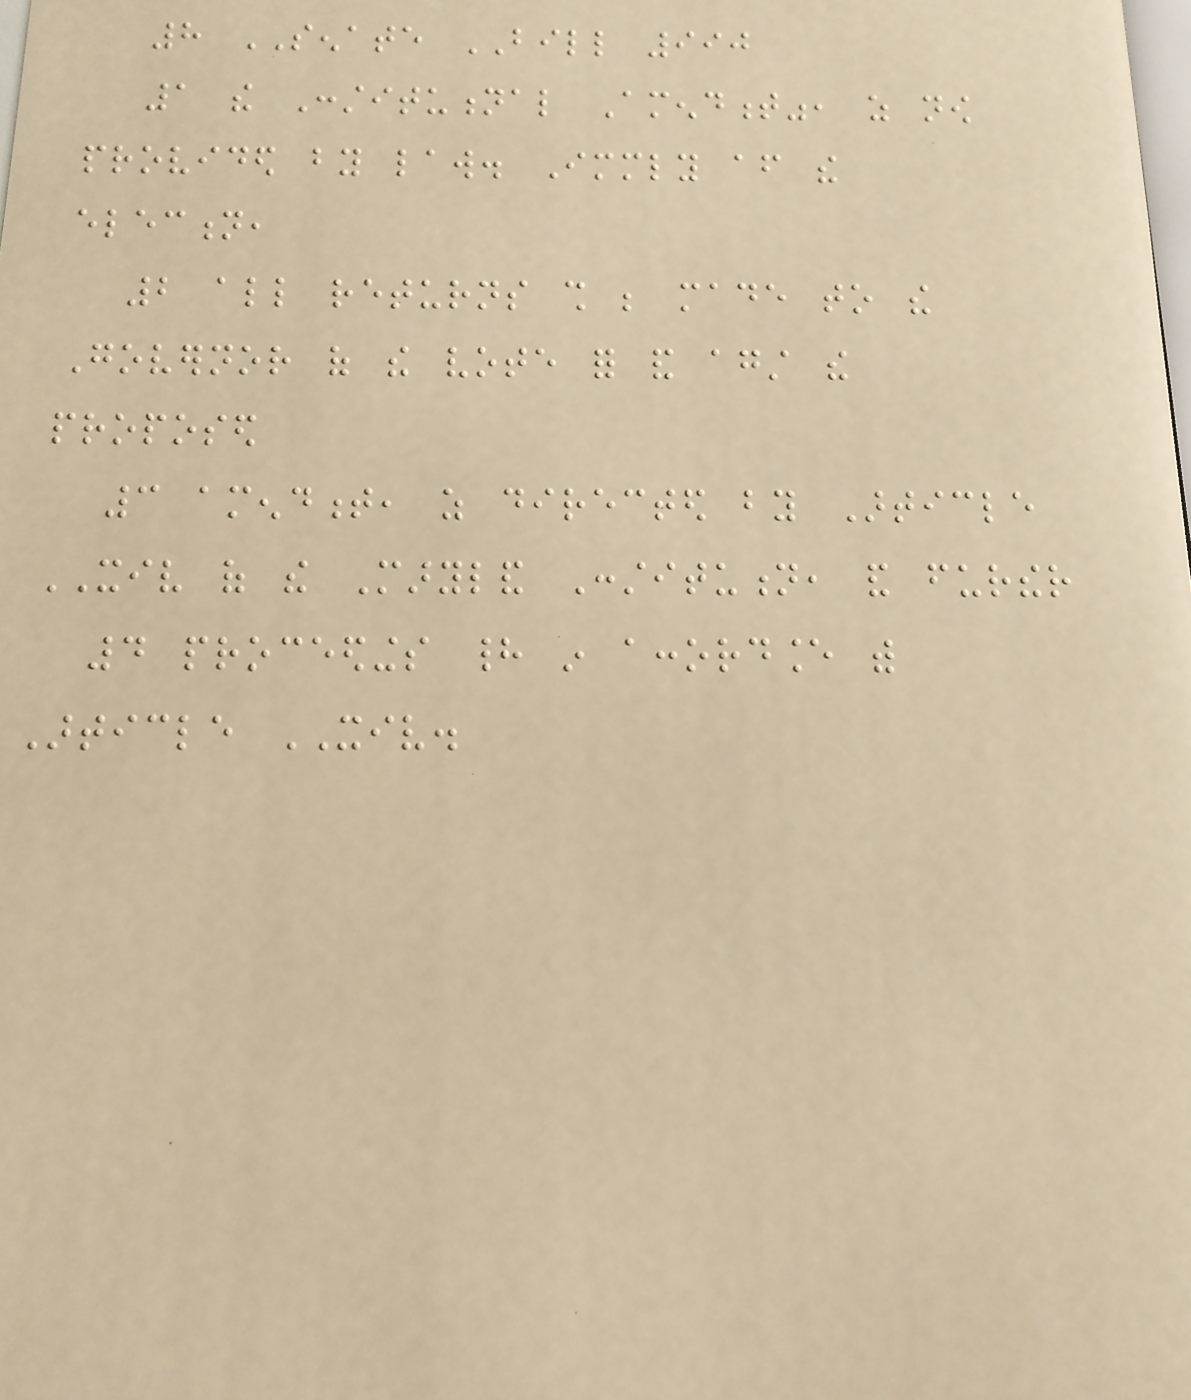8 SENATE BILL 990
1 the Constitutional Amendment", as now
provided by law. Immediately after the
election,
2 all returns shall be made to the
Governor of the vote for and against the
proposed
3 amendment, as directed by Article
XIV of the Maryland Constitution, and further
4 proceedings had in accordance with
Article XIV.
